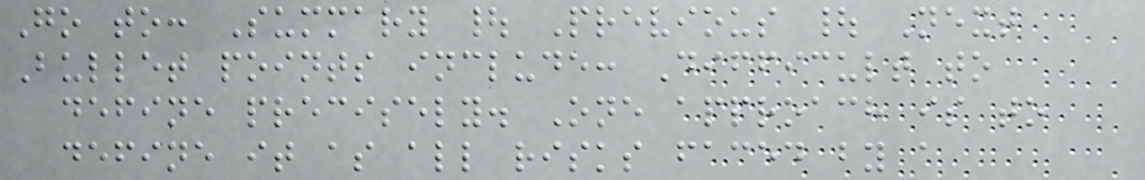Go to: Summary | Previous | Next
Bullet points include: Difficult to
define precisely. One approach is to
define it as all risks faced by a
